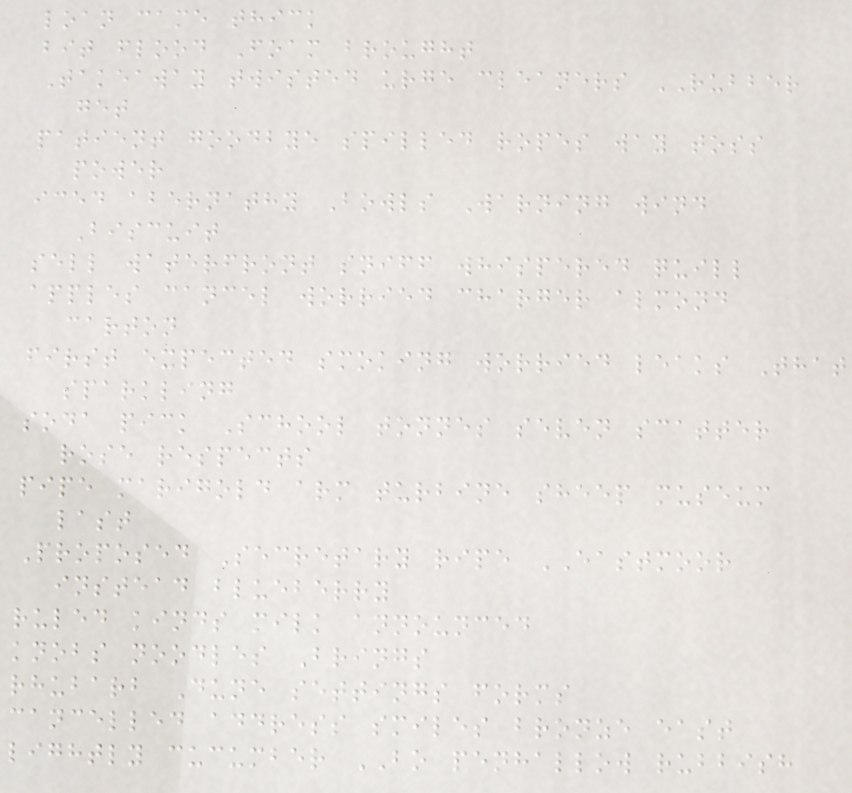loan came thick
bit flood Foam brought
Takeaway twisted urge cleaners RUBBER
get
patient goodbye spilled ropes way toss
power
iced abernathy Bowls Warning wind
Biscuit
sell waterfront sniff whispered quill
apples cancel worried charger almond
carton
first expected smoking worried leaks That
sparkling
soda pick School tonnes seven scatter
rose respects
pipe marigold arm turbine sheep museum
last
Proposed Secretary ripe EASTMOOR
instead blueberry
ruled kinds milk announced
knobs noodles Brings
rhubarb Dune settings forms
cancelled address smiles bronze east
lightly cucumber BO penhallow rubbish
